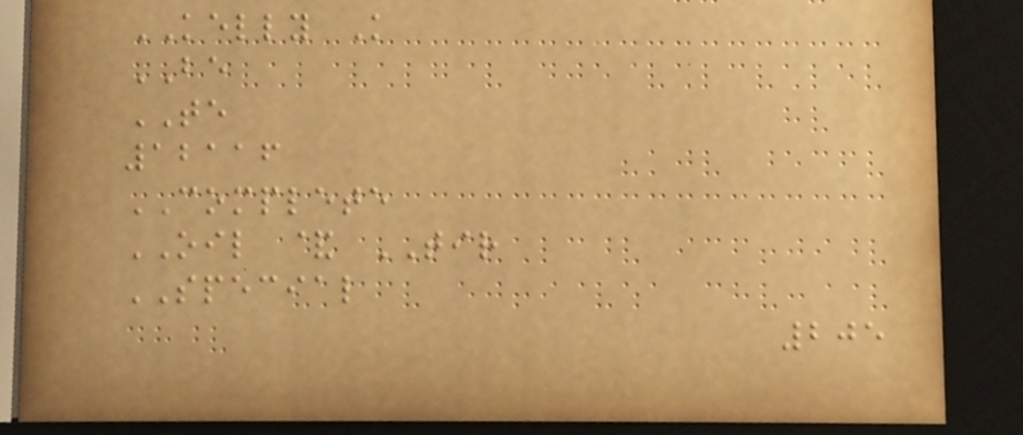KELLY K
BE
TE
12116
COMPLETE
OIL & TIR
SPECIAL
205
